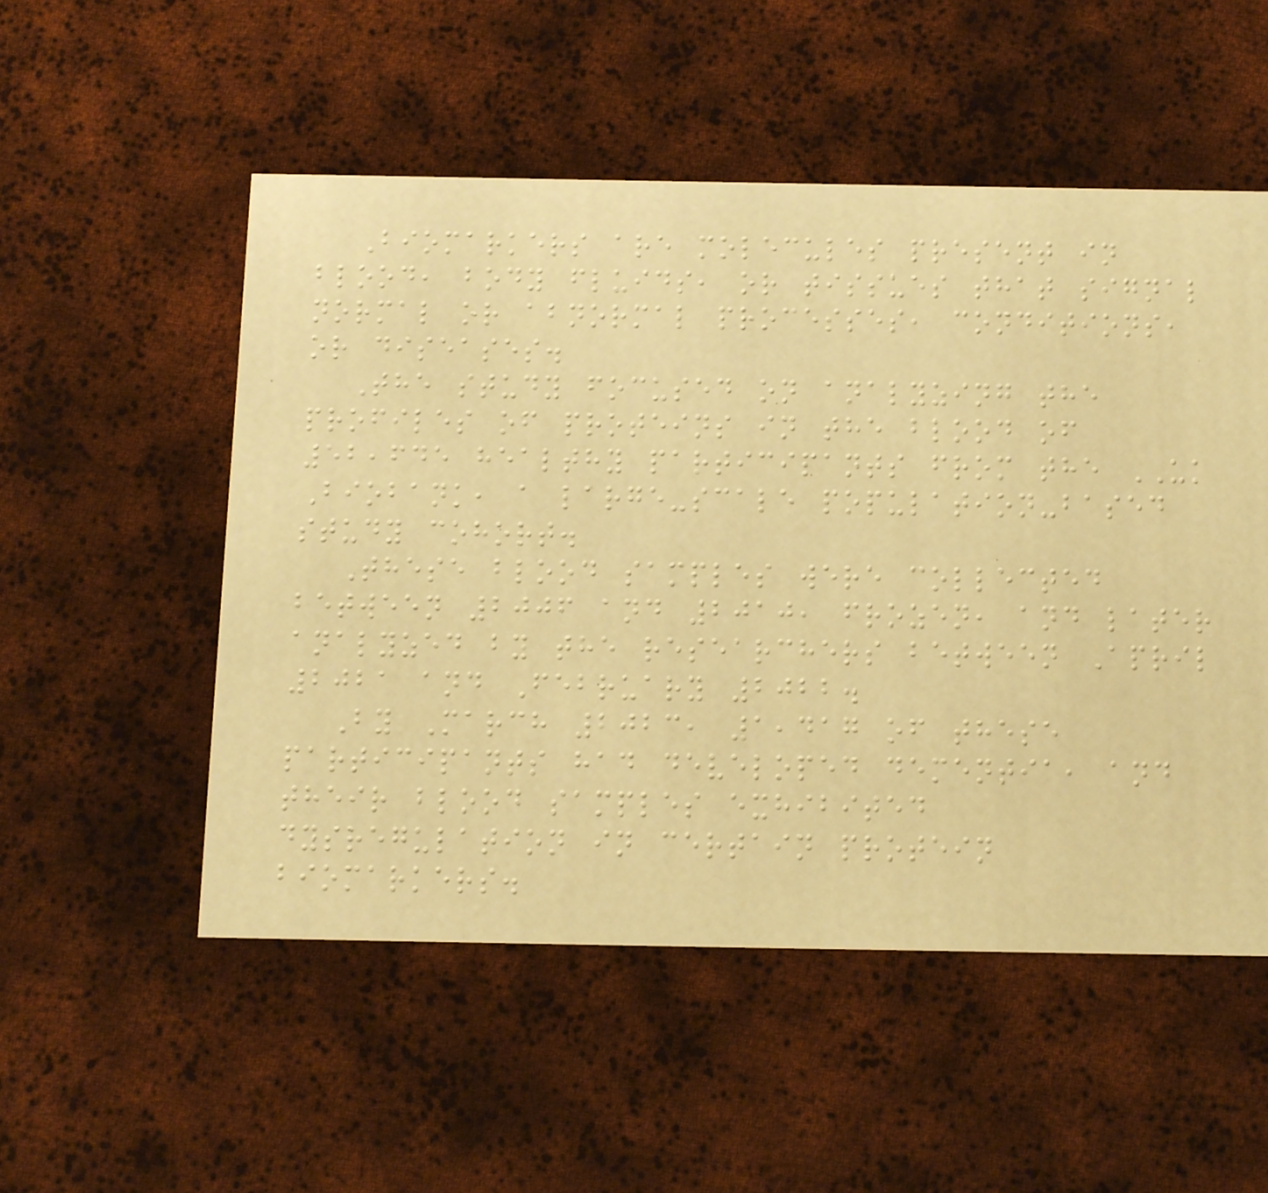Biomarkers are molecules present in
blood, body fluids, or tissues that signal
normal or abnormal processes, conditions,
or diseases.
The study focused on analyzing the
profiles of proteins in the blood of
52,645 healthy participants from the UK
Biobank, a large-scale population-based
study cohort.
These blood samples were collected
between 2006 and 2010, frozen, and later
analyzed by the researchers between April
2021 and February 2022.
By March 2023, 1,417 of these
participants had developed dementia, and
their blood samples exhibited
dysregulation in certain protein
biomarkers.
